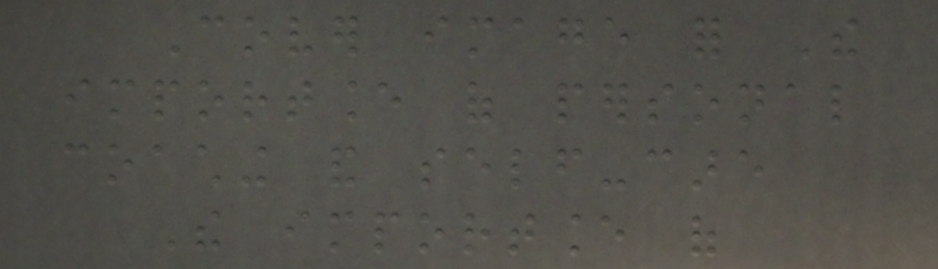Cover image for The
importance of personal
coaching and self-care
The importance of
